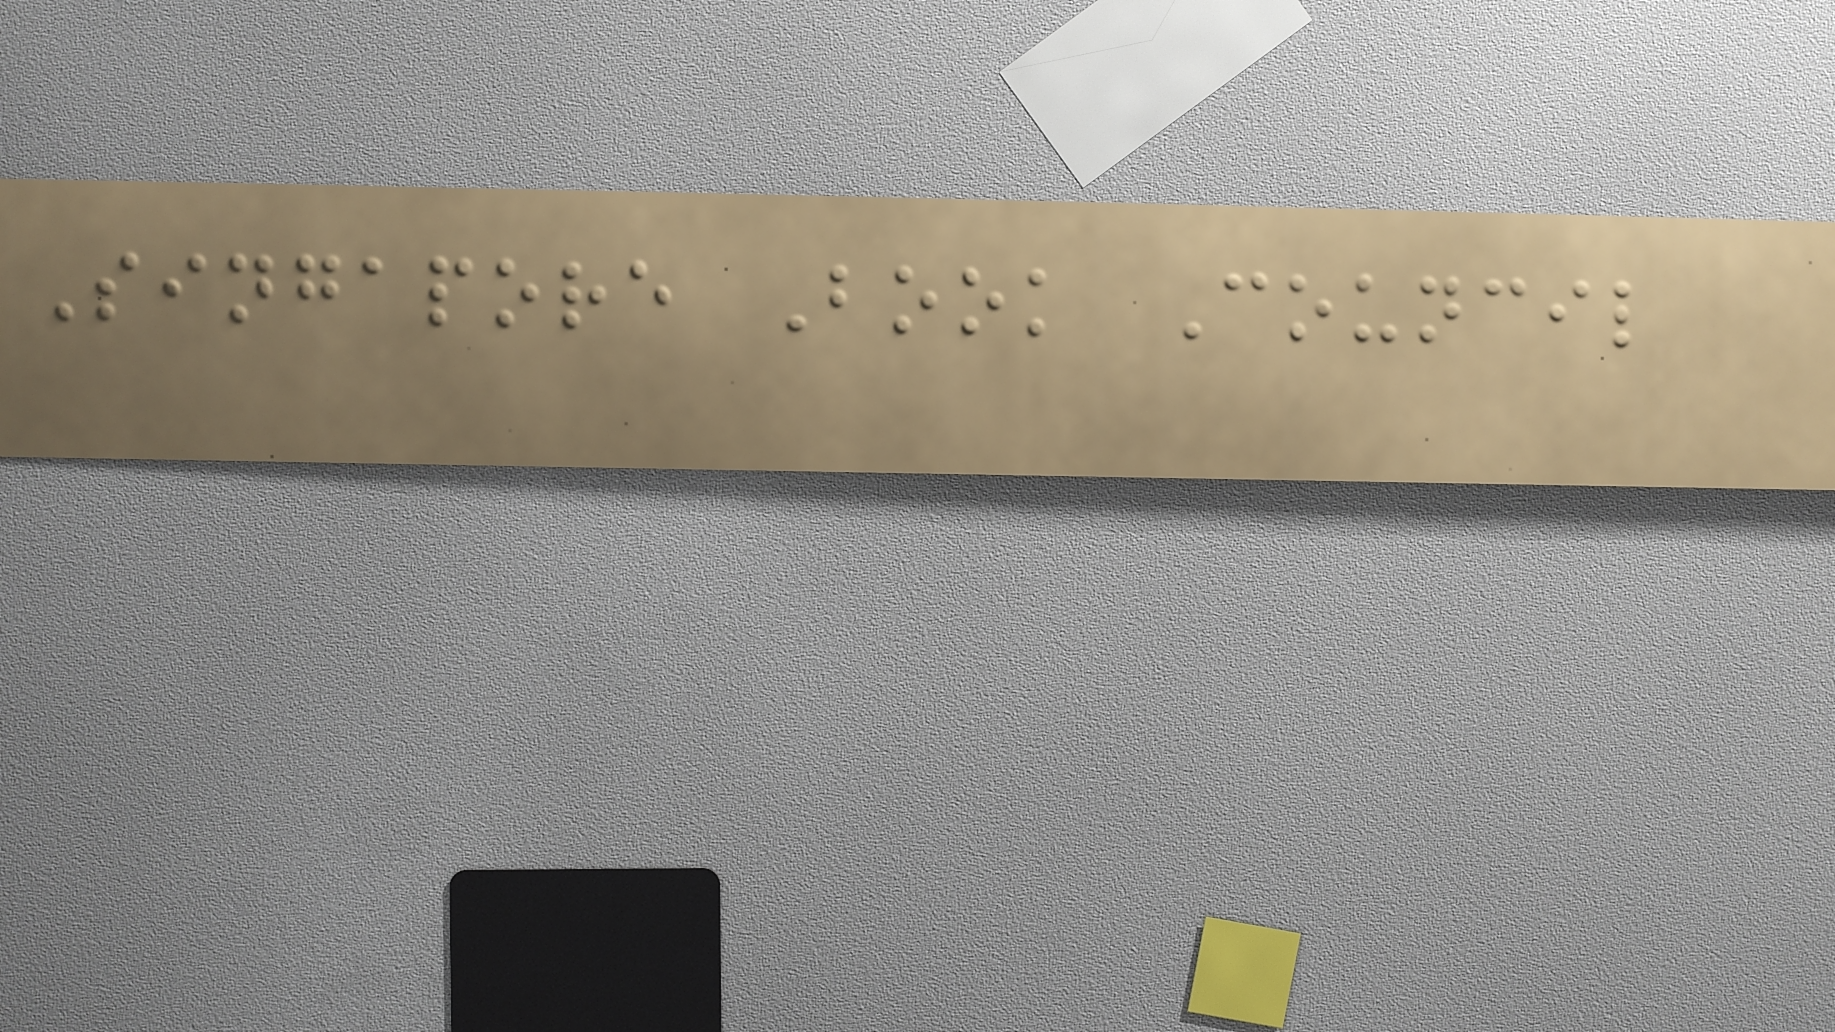Singapore Book Council
